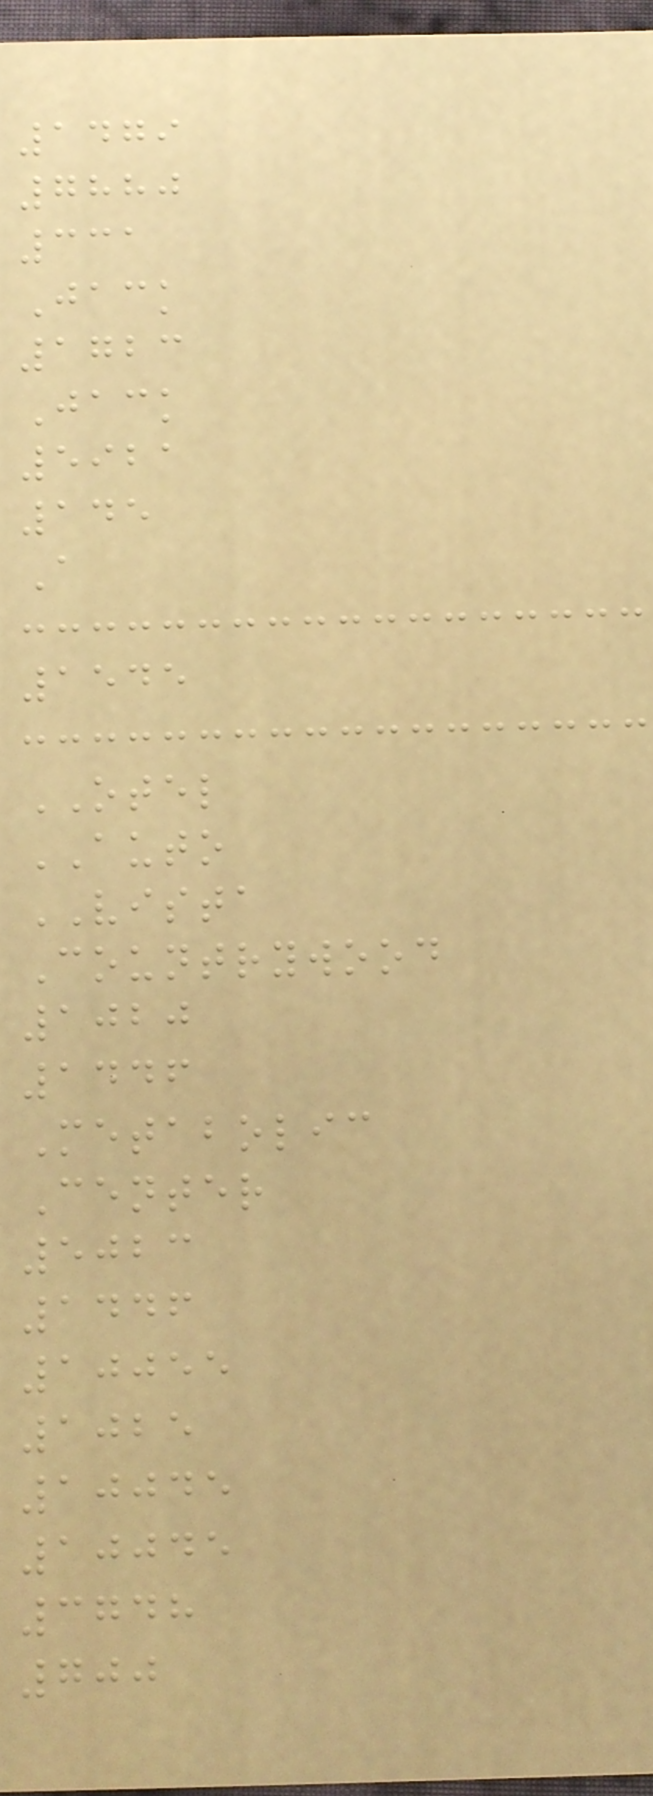1479
7880
331
Jack
1723
Jack
5921
145
A
1545
OTEL
AUTO
VISTA
Countrywood
1020
1446
Metabolic
Center
5023
1446
10055
1025
10045
10045
3748
700
